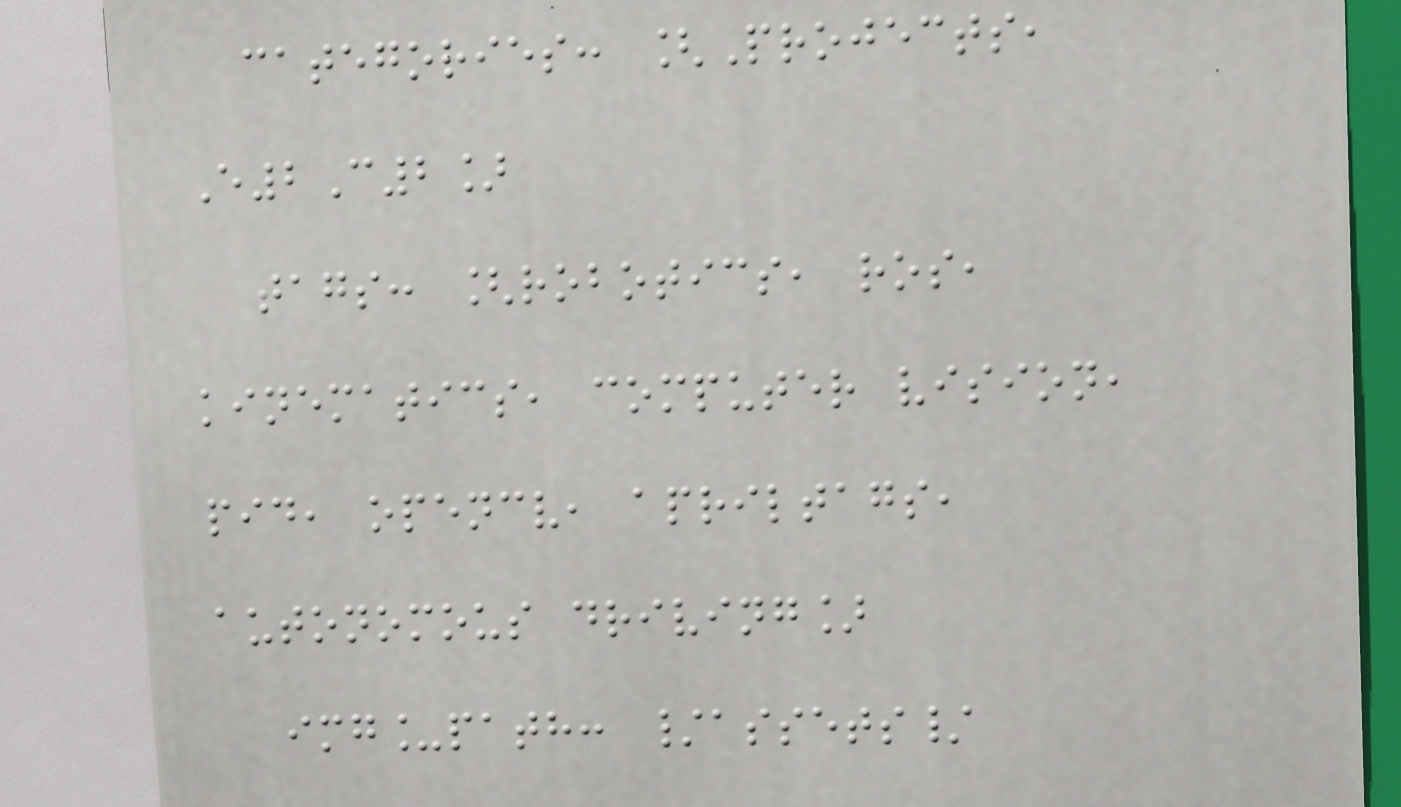categories: [Projects,
E2C2]
tags: [robotics, ros,
kinematics, computer vision,
pid, opencv, apriltags,
autonomous driving]
img_path: /assets/
